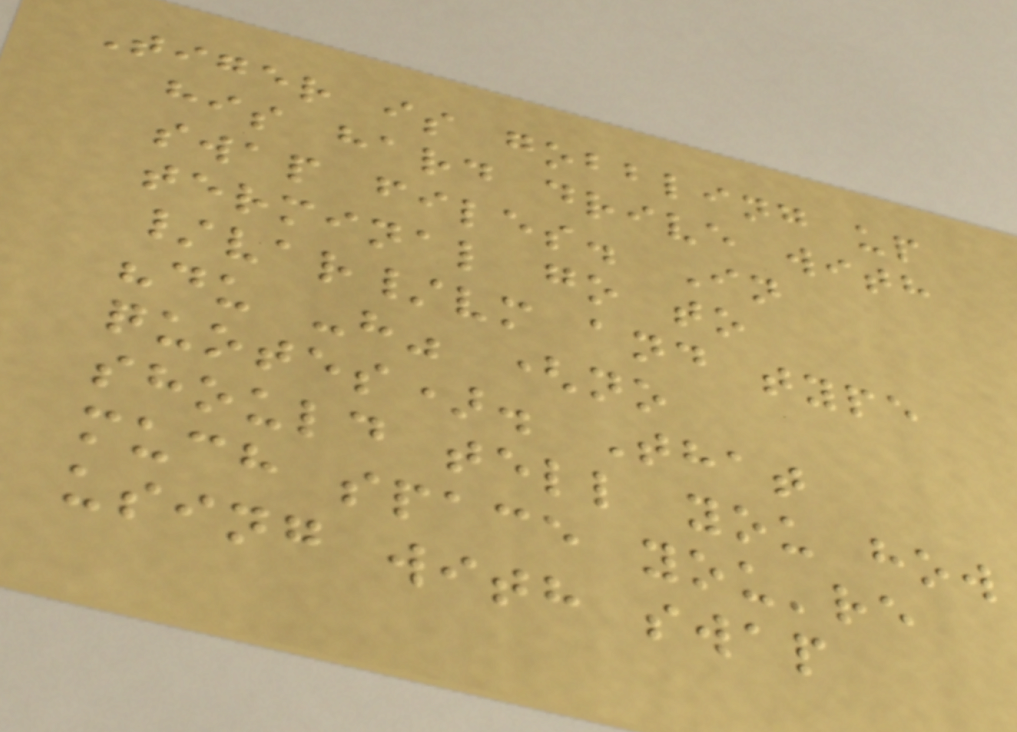Tiger is gobbling up
his hard drive with
swap files. In
terminal go to
/var/vm and type
"du -h" (no
quotes). That
should tell you how
much space you're
using with swap
